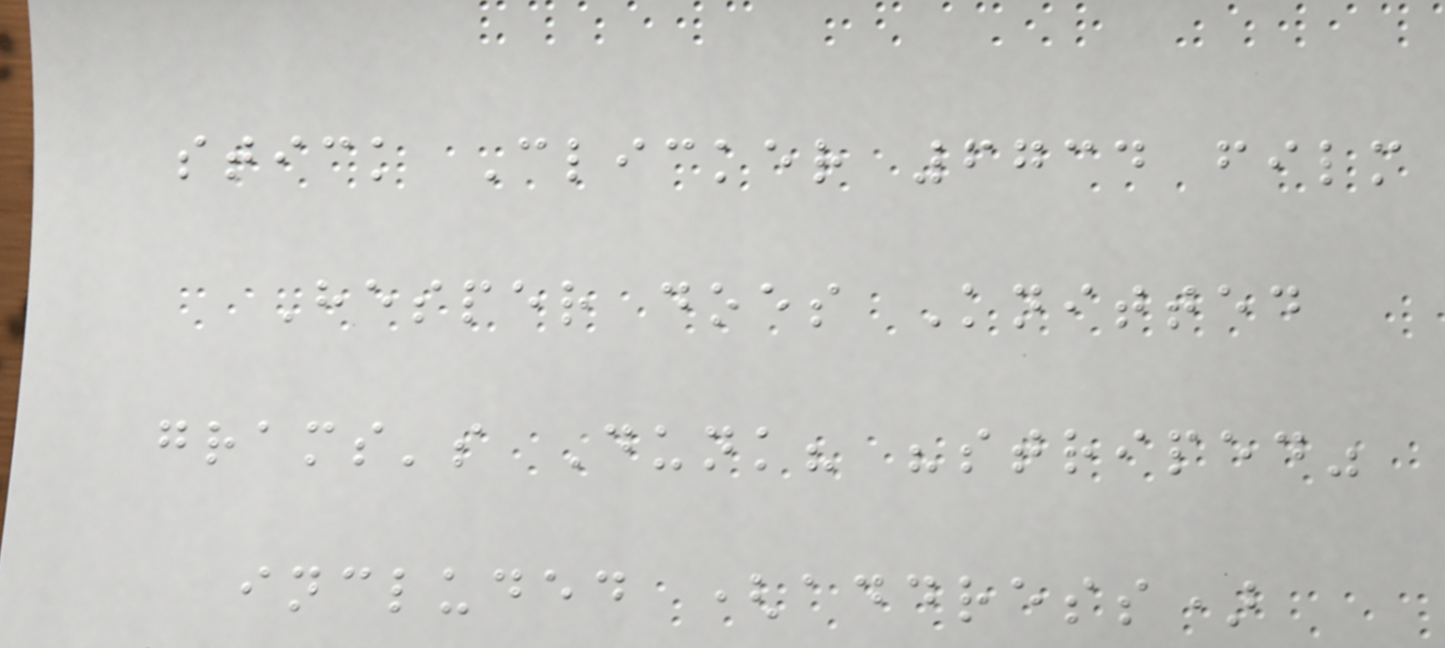stick Clicker 6734 film
Hesper does Knitted
grams's Dunk? "striped"
included (address)
